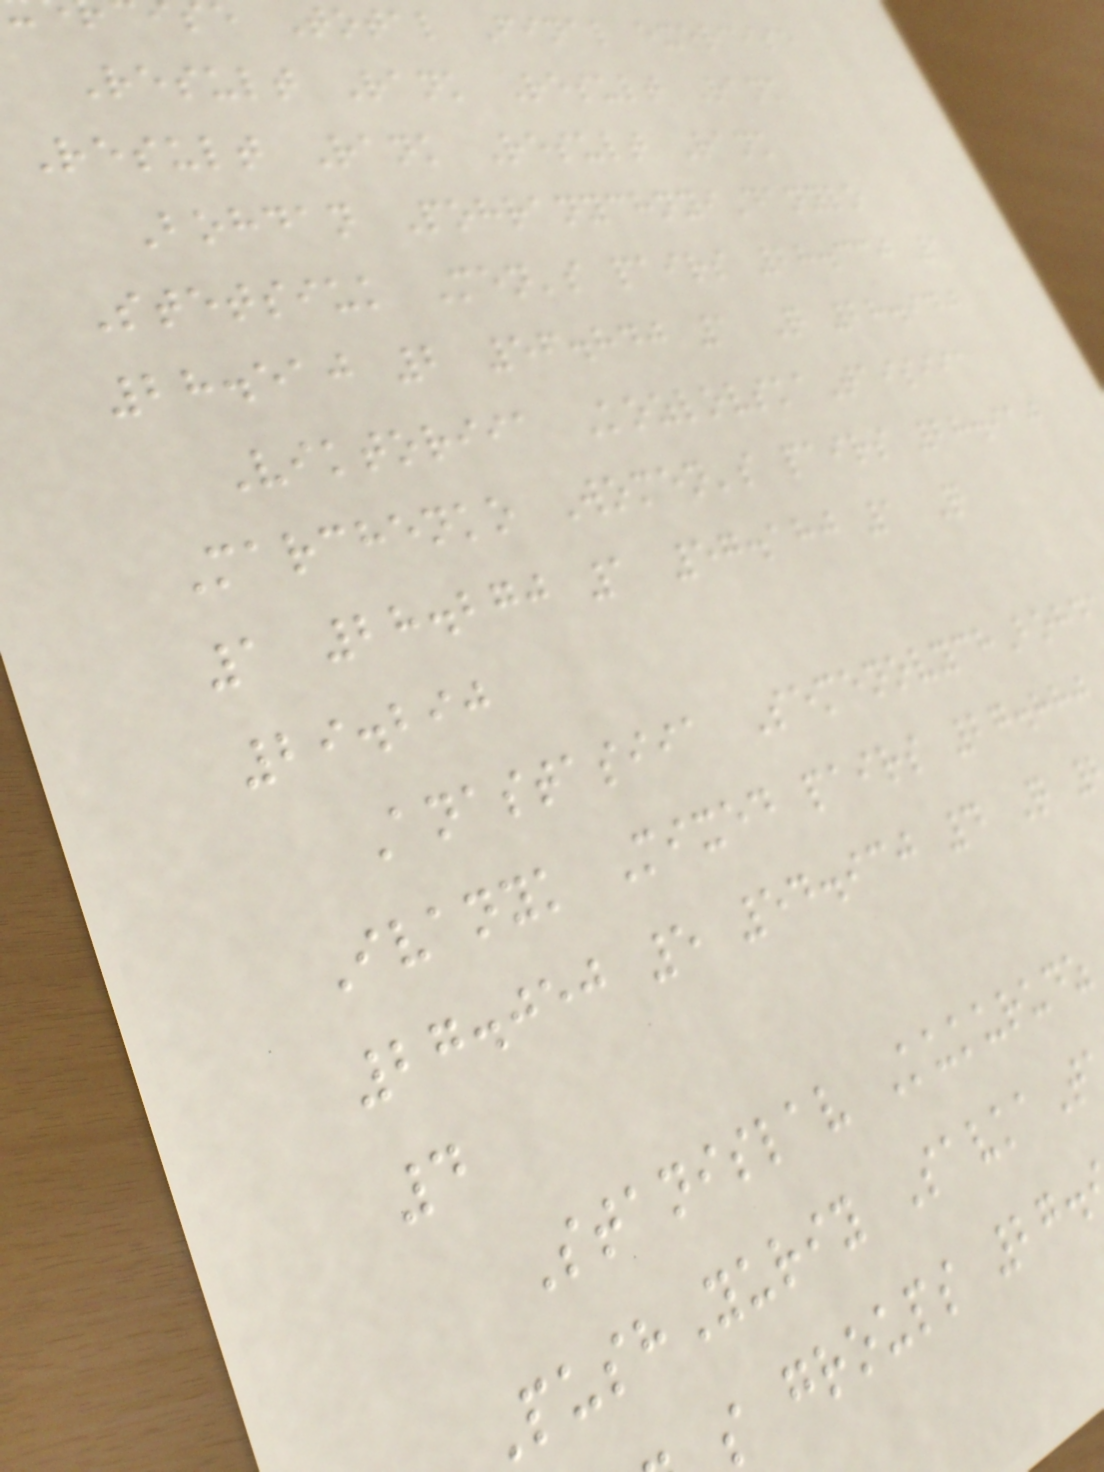e Total Final exercise
Result Rank Result Rank
Result Rank Result Rank
Bohdan PohranychnyiDanylo
Stetsiuk Men's pairs 28.330 1
28.510 2 56.840 1 Q 28.940
Viktoriia KozlovskaTaisiia
Marchenko Women's pairs 28.910
1 28.270 1 57.180 1 Q
29.290
Anastasiia SemenovychBohd
Ivanyk Mixed pairs 27.880
27.050 5 54.930 4 Q
4
Stanislav Kukurudz
PushYuriy SavkaT
s groups 27.
